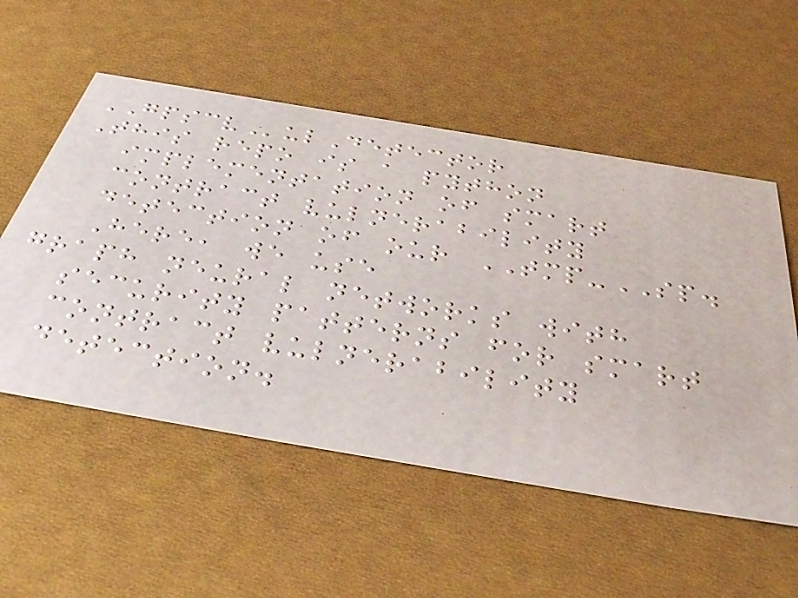GPSCVulDetector
This repo is a python
implementation of smart
contract vulnerability
detection of our TMP-SP.
Here, we use
graph neural networks with
security patterns for smart
contract vulnerability
detection.
